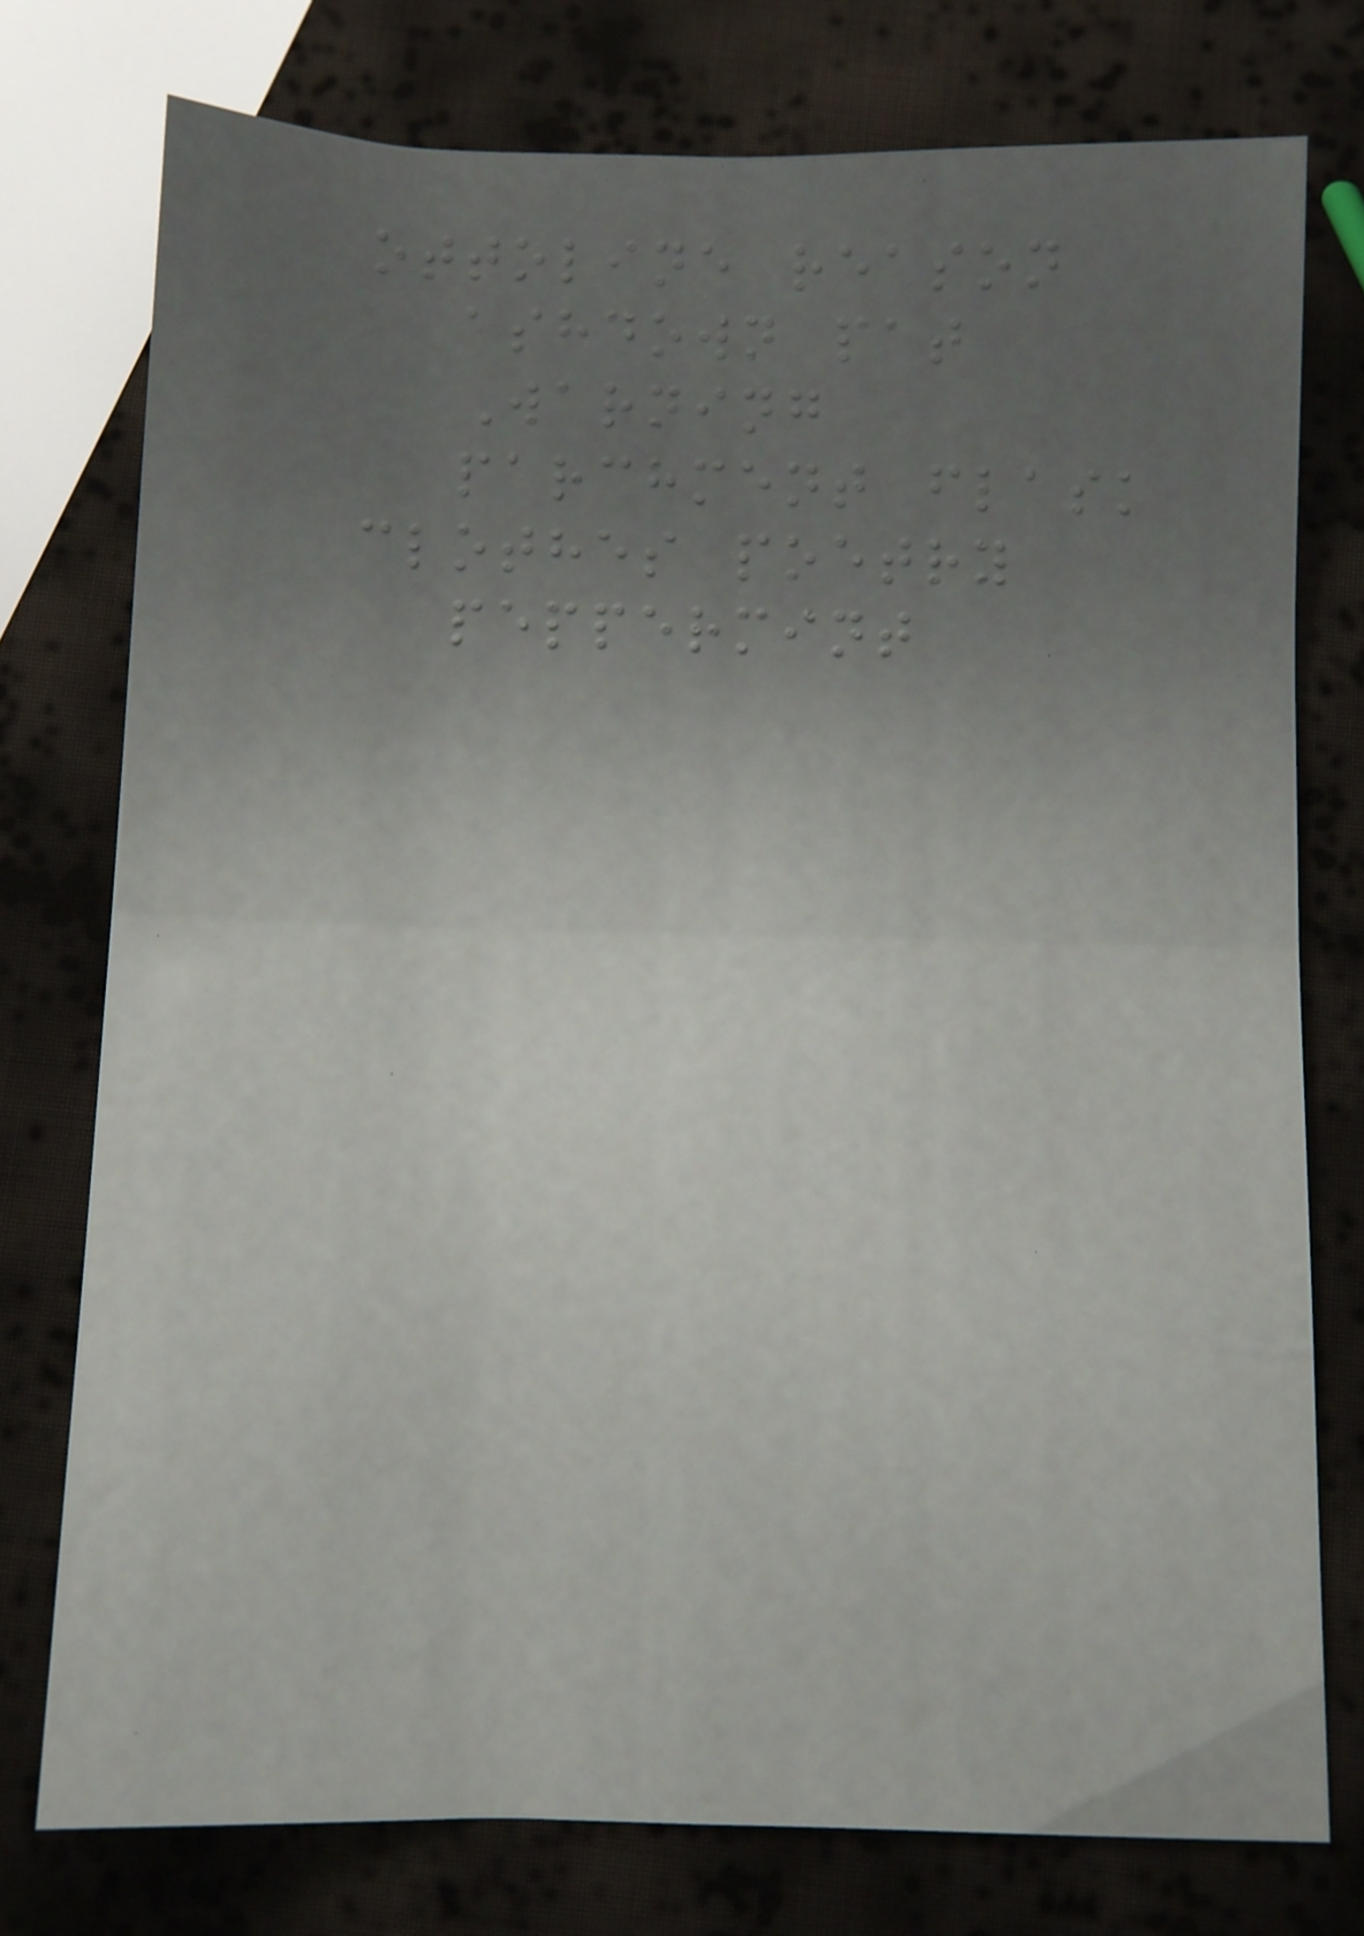ottoline reason
ashdown pat
Warning
parchment flask
clothes poetry
peppermint
